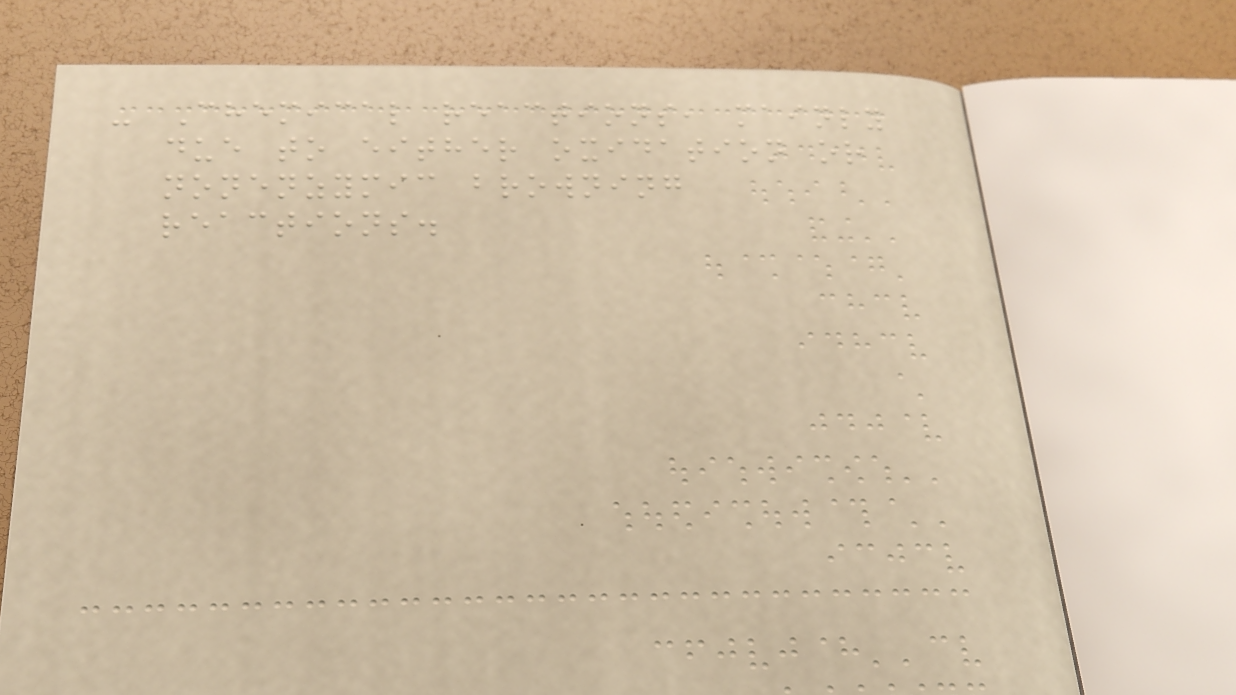- Chemical reactions, mainly
due to either oxidation or
nonenzymic browning
reactions.
